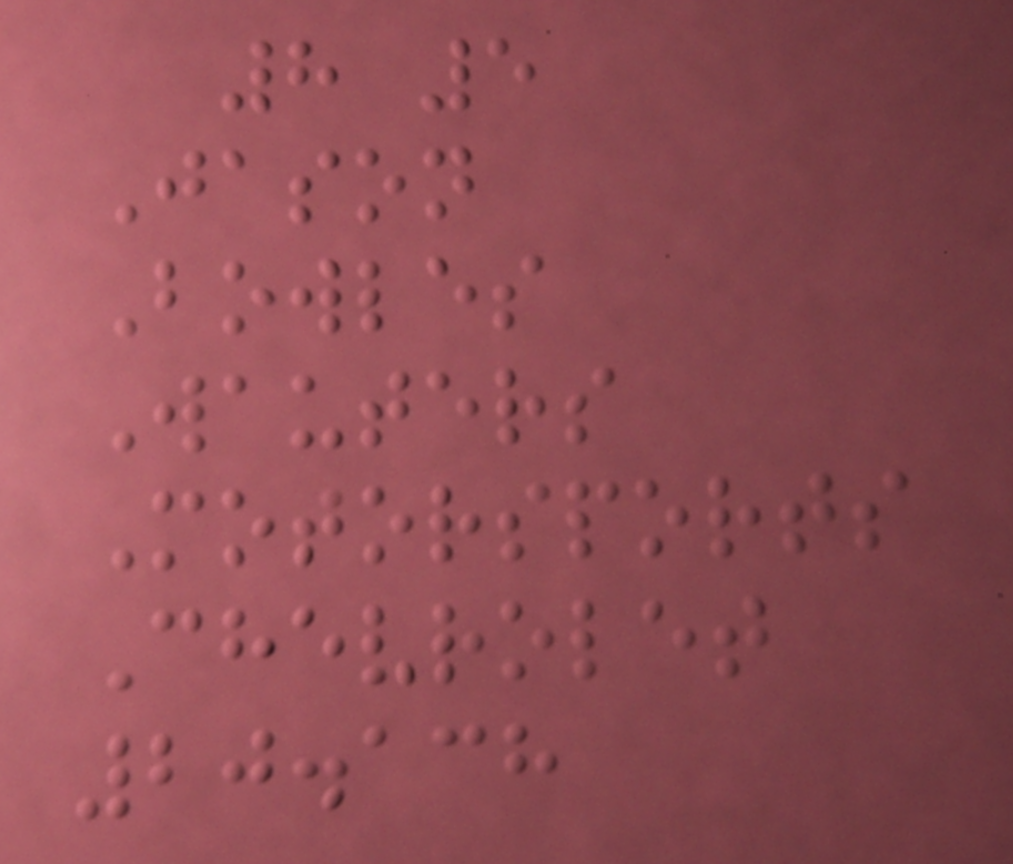8 5
Jason
Bowles
Wauters
Motorsports
Chevrolet
20.138
